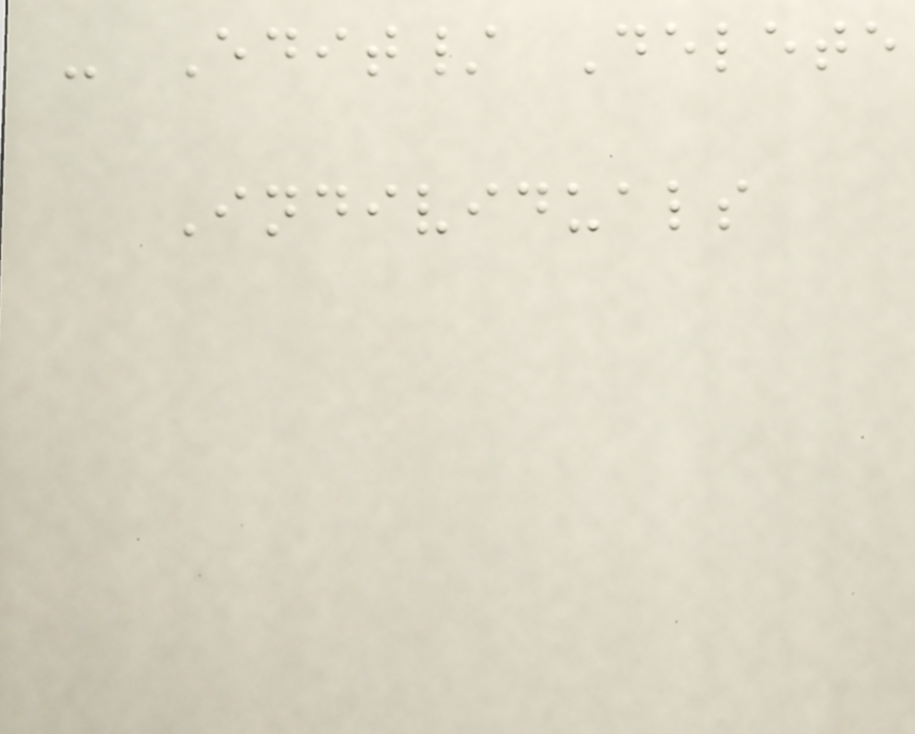- Edit/ Delete
Individuals
